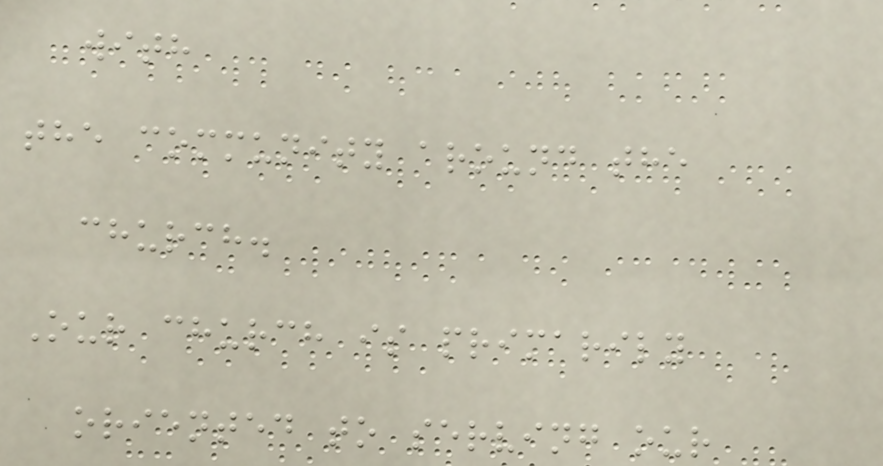with
the community around the
church.
Our church is primarily
oriented to serving our
